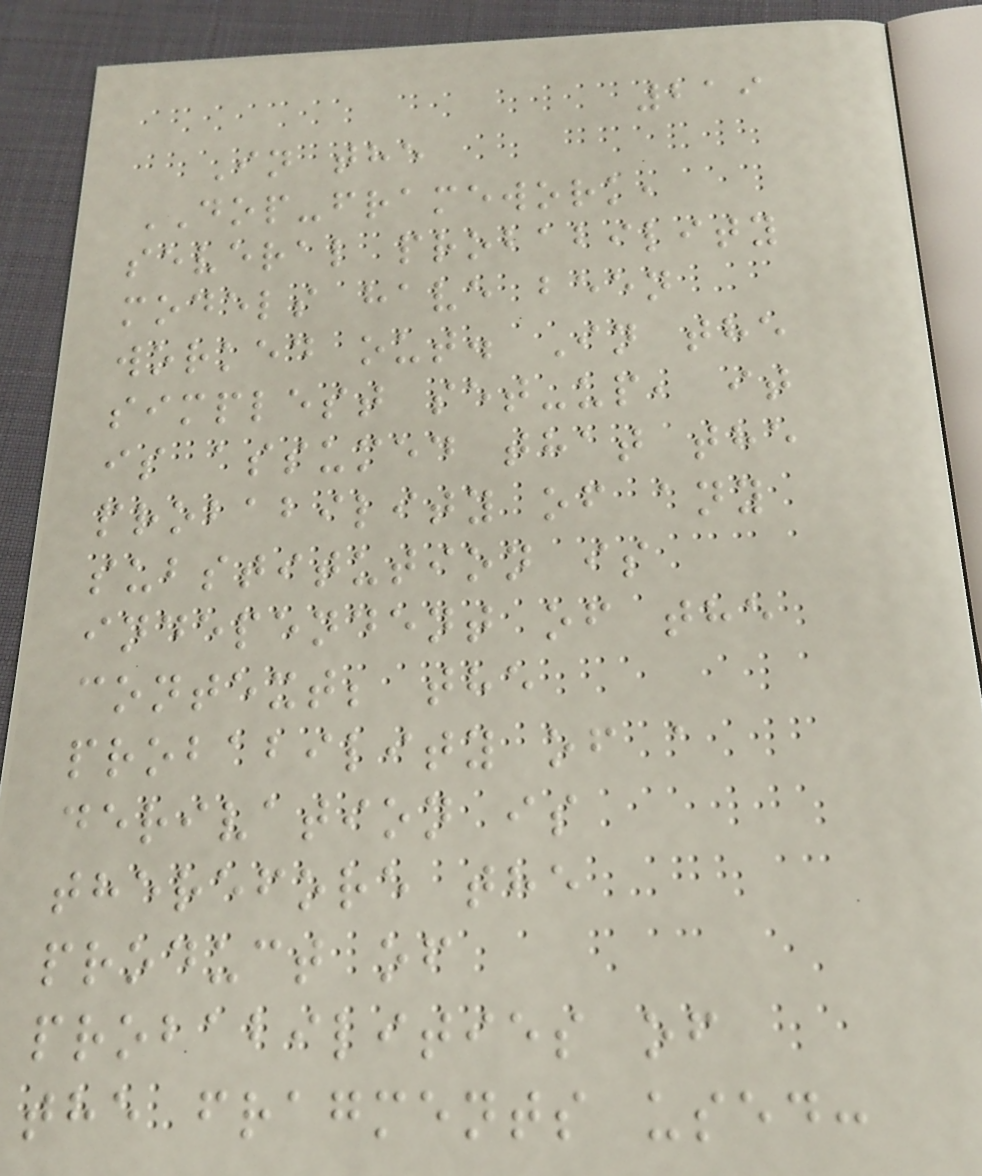219
In the
DOP-framework,
several probability
models have been
worked out. In the
simplest set-up, it
is assumed that the
probability of any
substitution is
independent of the
context; the
probability of a
derivation is
therefore the
product of
probabilities of
the fragments used:
